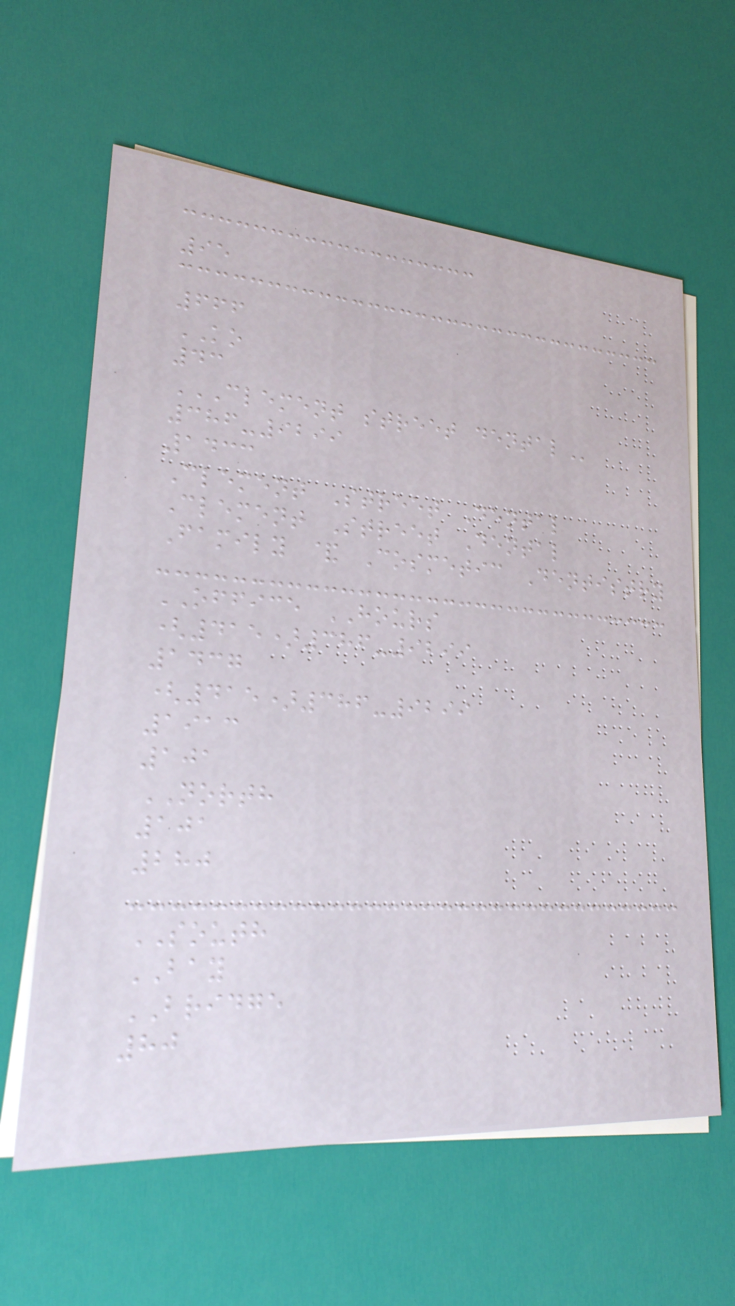95
666
KO
43
CLEMENT STREET DENTAL
386-9299
1433
Clement Street Dental
Clement Street Dental
Family & Cosmetic Dentistry
OFFICE HOURS
(415)386-9299
1437
(415)386-9299
1913
101
NORTH
101
280
SOUTH
BAY
BRIDGE
80
